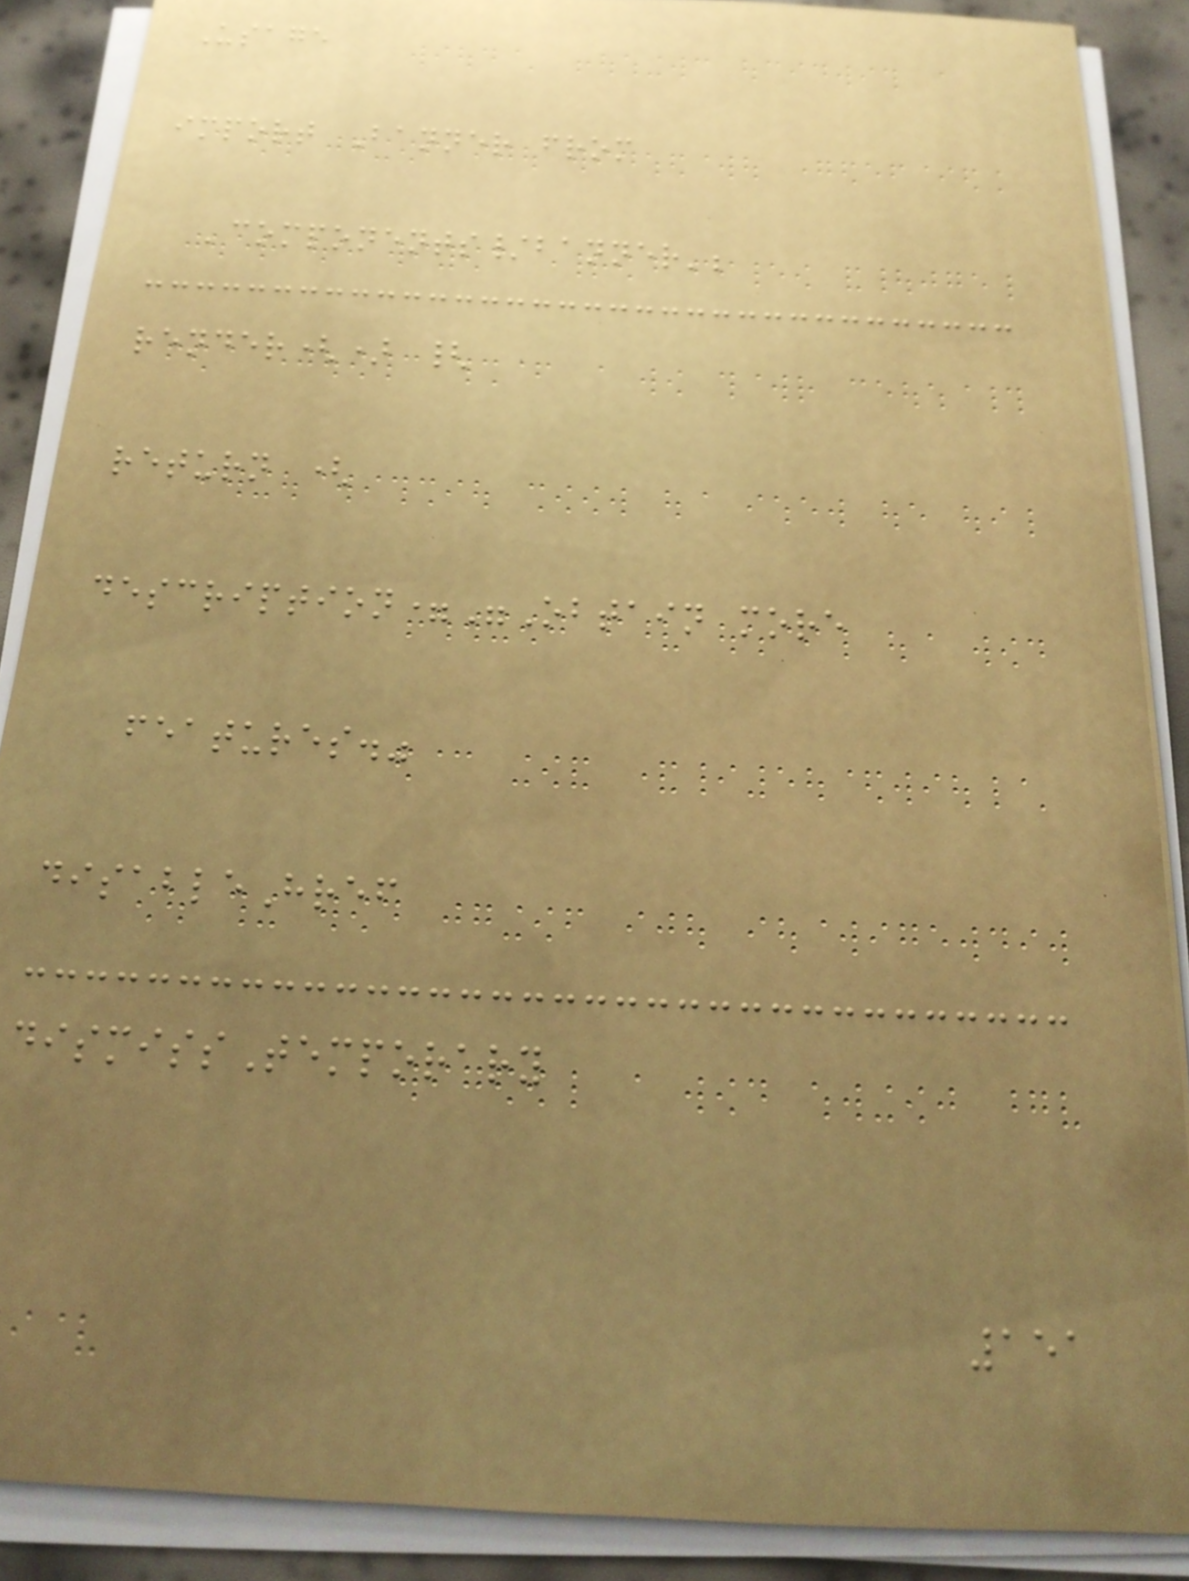Usage
import Banner from
'components/banner';
render() {
return (
description="Obtain more
features."
disableHref
dismissTemporary
151
